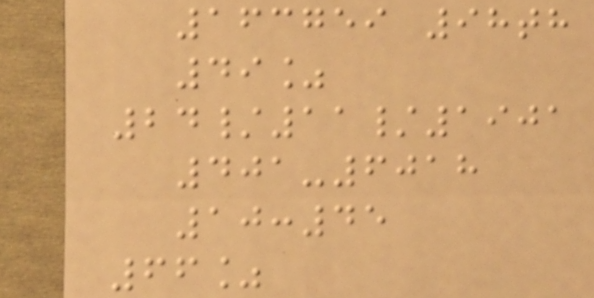163759 98th
49%
24/11/1901
401-6018
10:45
66%
